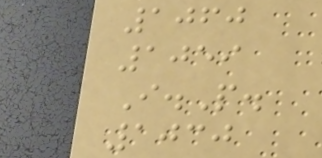1060
1059
I.P.
1030
